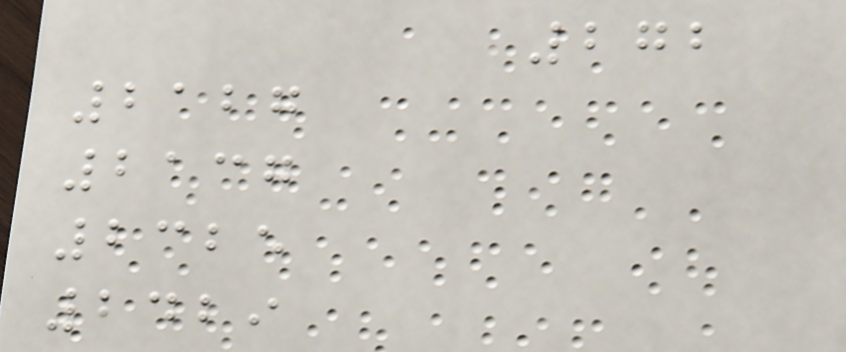272
2127
2137
2325
2429
